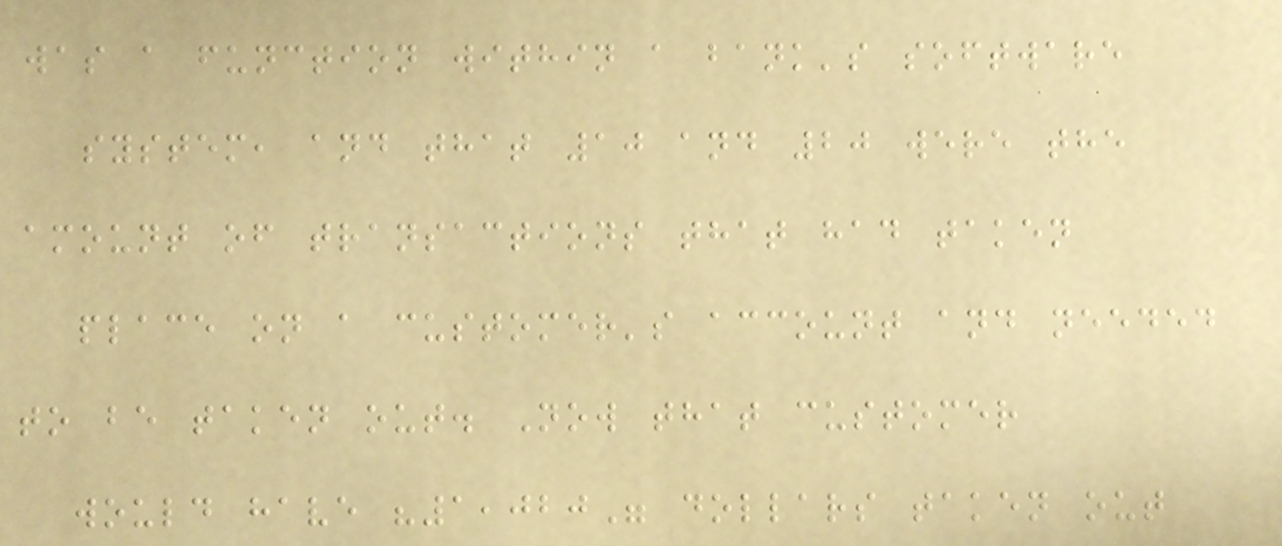was a function within a bank's software
system, and that 10 and 20 were the
amount of transactions that had taken
place on a customer's account and needed
to be taken out. Now that customer
would have "1,020" dollars taken out
